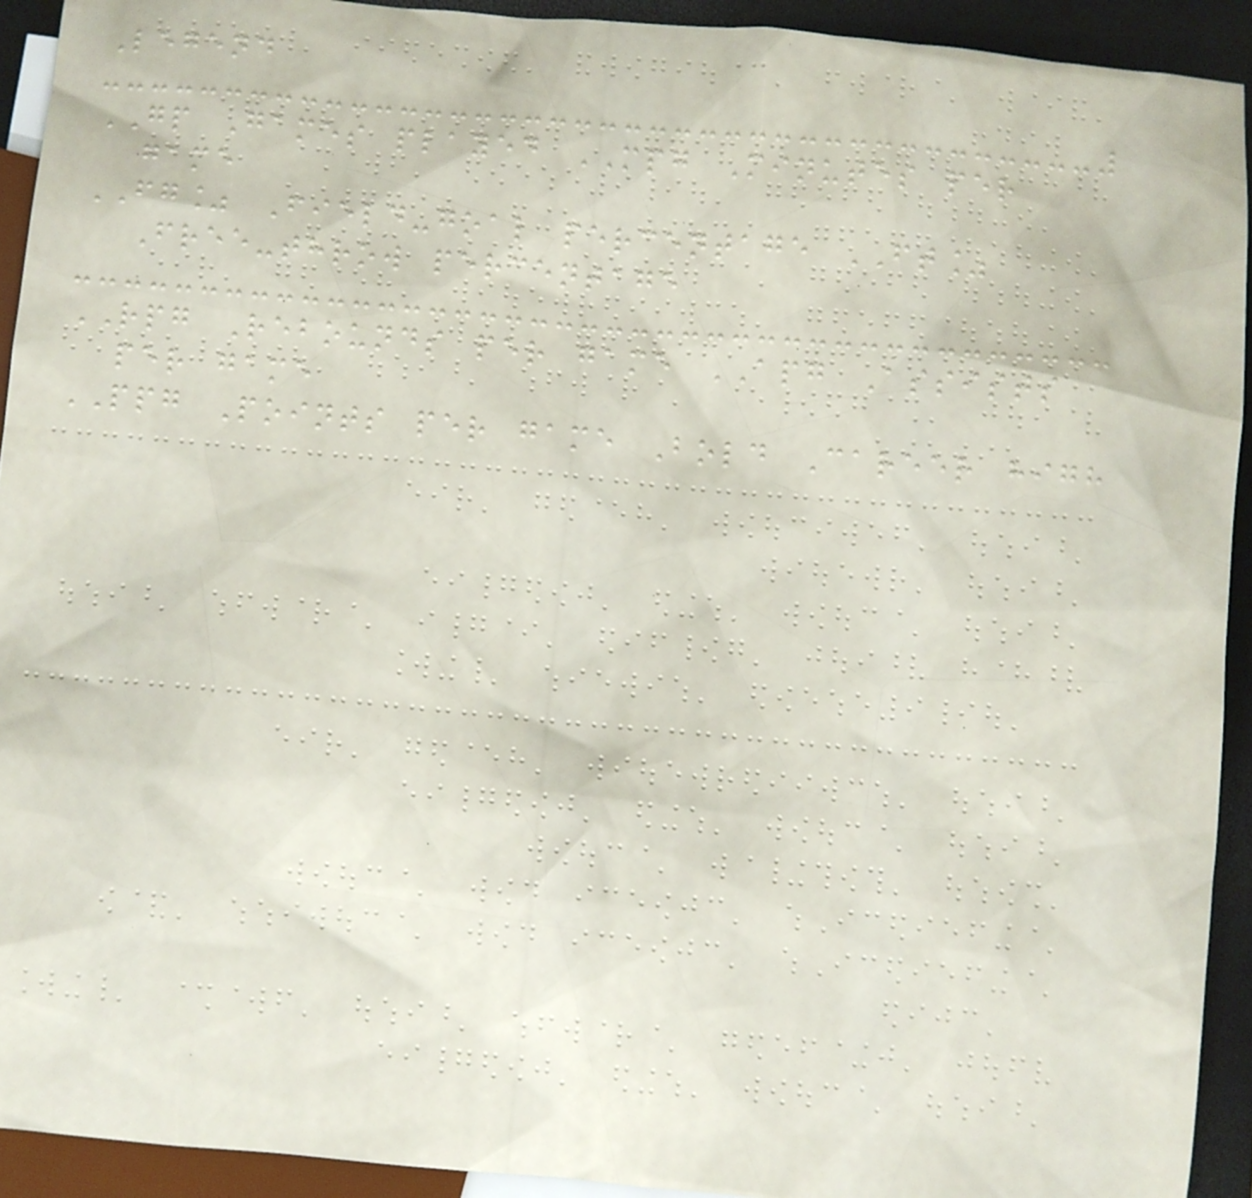Legend
GP Games played MPG Minutes per
game
FG% Field-goal percentage FT%
Free-throw percentage
RPG Rebounds per game APG Assists
per game
PPG Points per game Bold Career high
